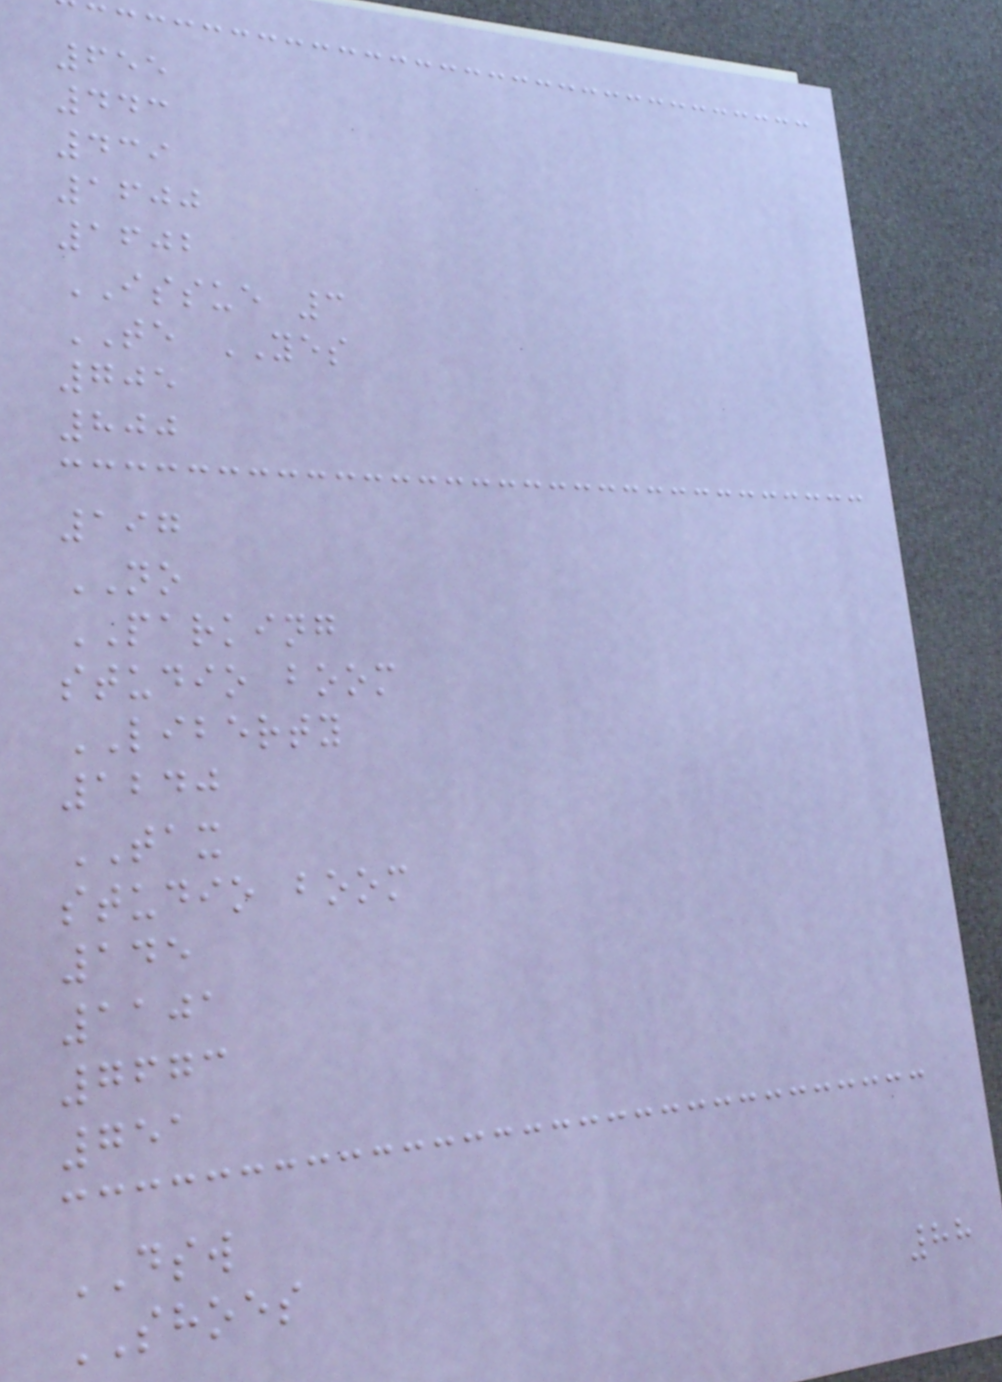655
443
439
1600
1602
ISSUE 3
TE YES
705
800
197
NO
PARKING
studio boom
LIBERTY
1240
TAX
studio boom
145
1101
7673
751
DSW
SHOES
88
